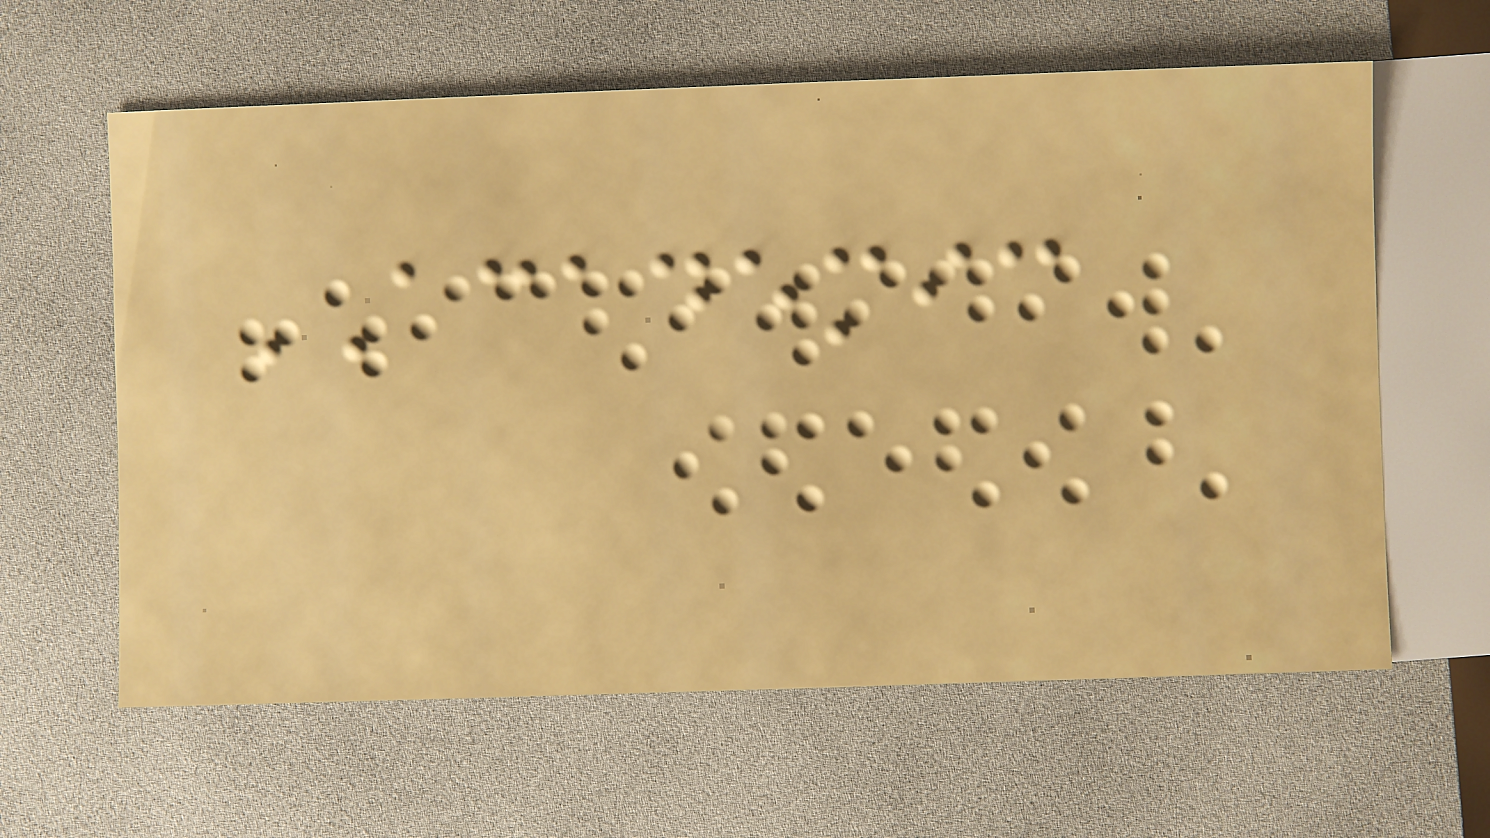ACADEMIC
